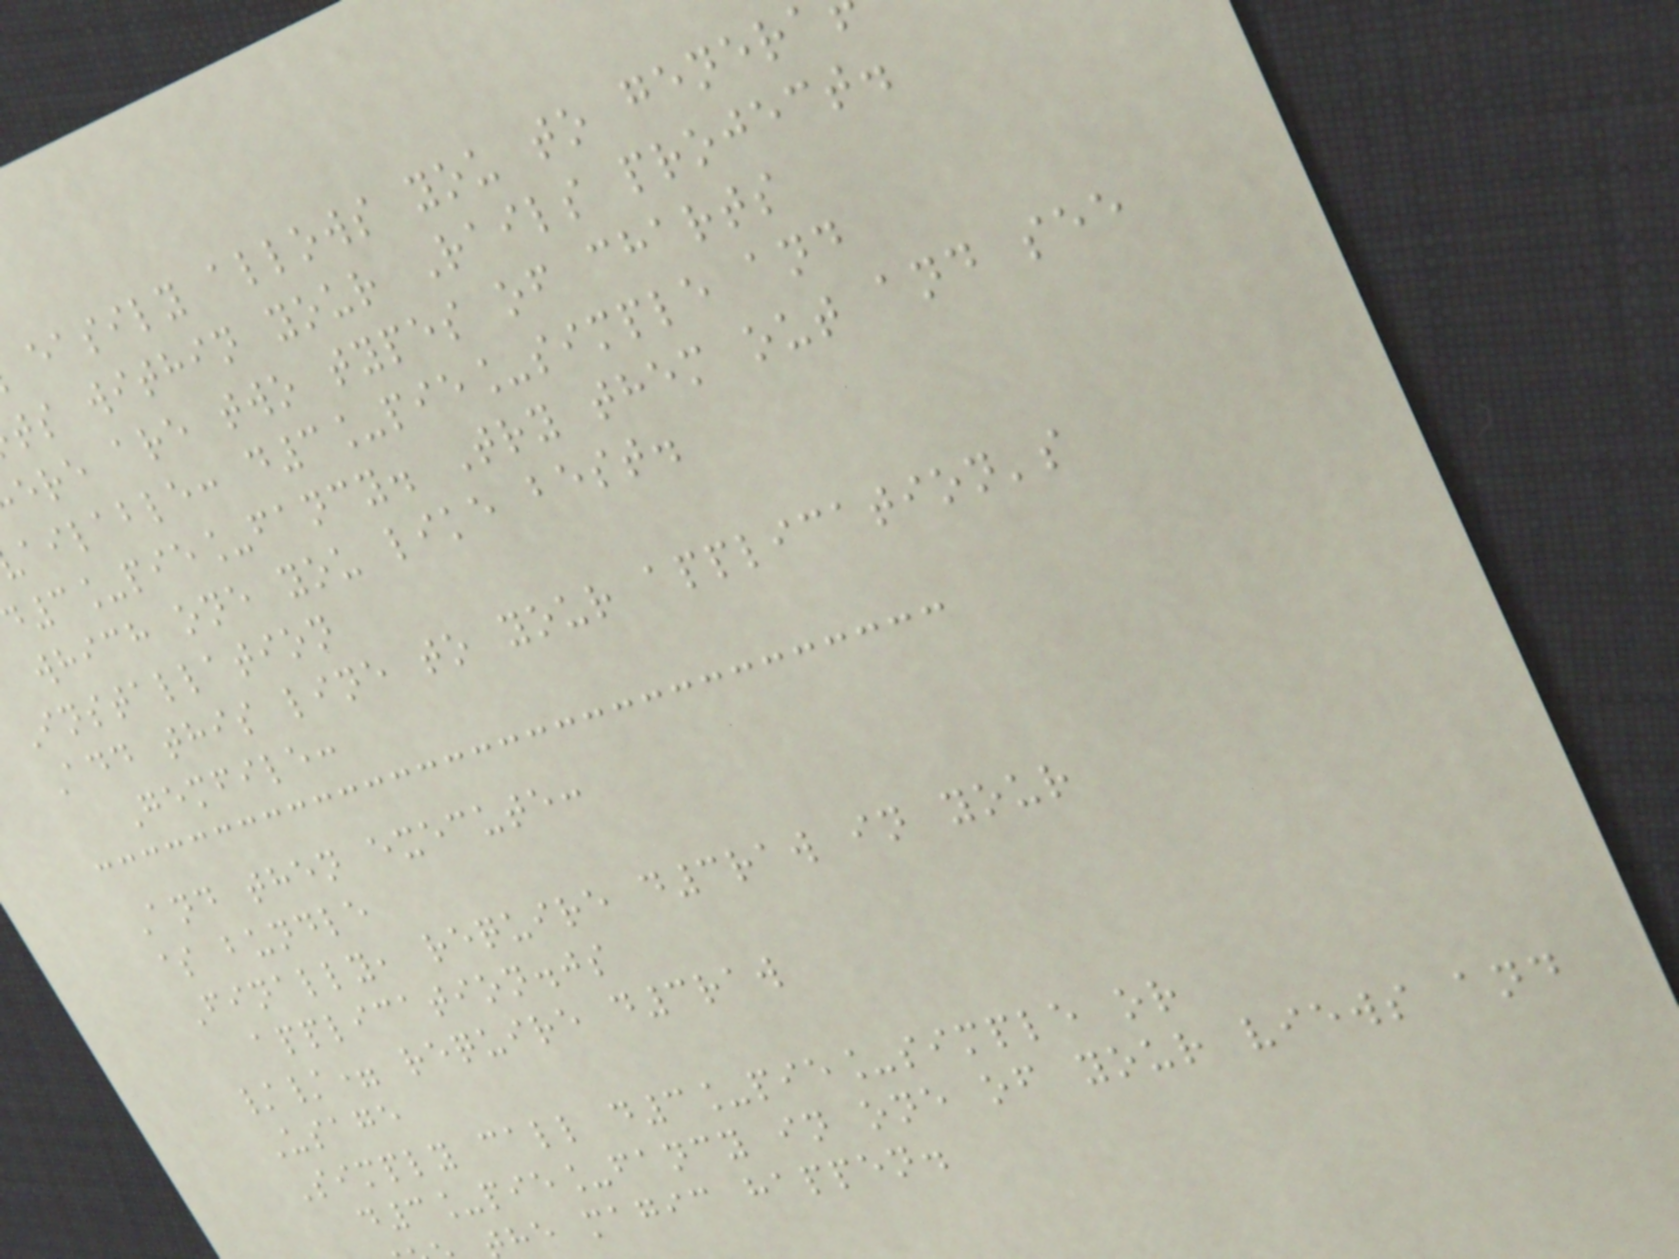easily allows you to gener
ts within your Rails project.
ere are two types of charts
ailable: d3_pie_simple and
3_pie_fancy. Try them out and see
which one you like best.
Installation
Add this line to your application's
Gemfile:
And then execute:
$ bundle
Finally, require d3raw in your
application.js
//= require d3raw
Usage
Simply call d3_pie_simple or
d3_pie_fancy in one of your views and
he magic happen.
